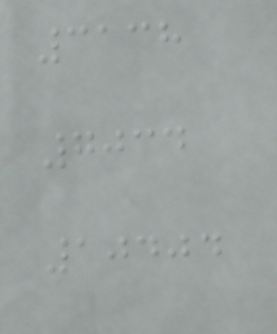3138
7034
10404
